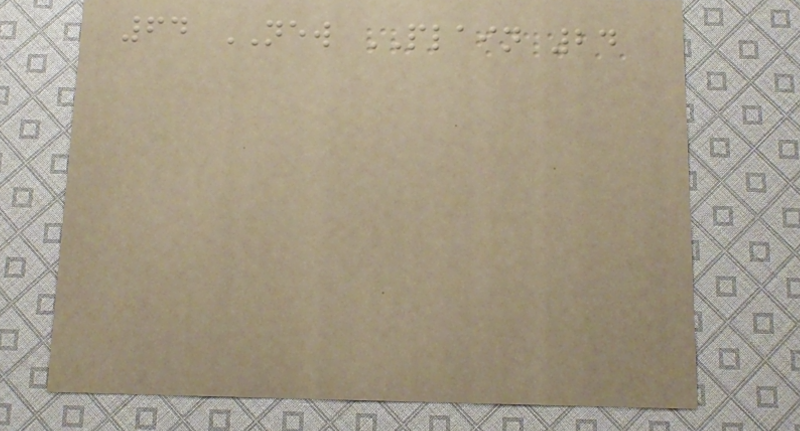64 NEW PLAIN 24
